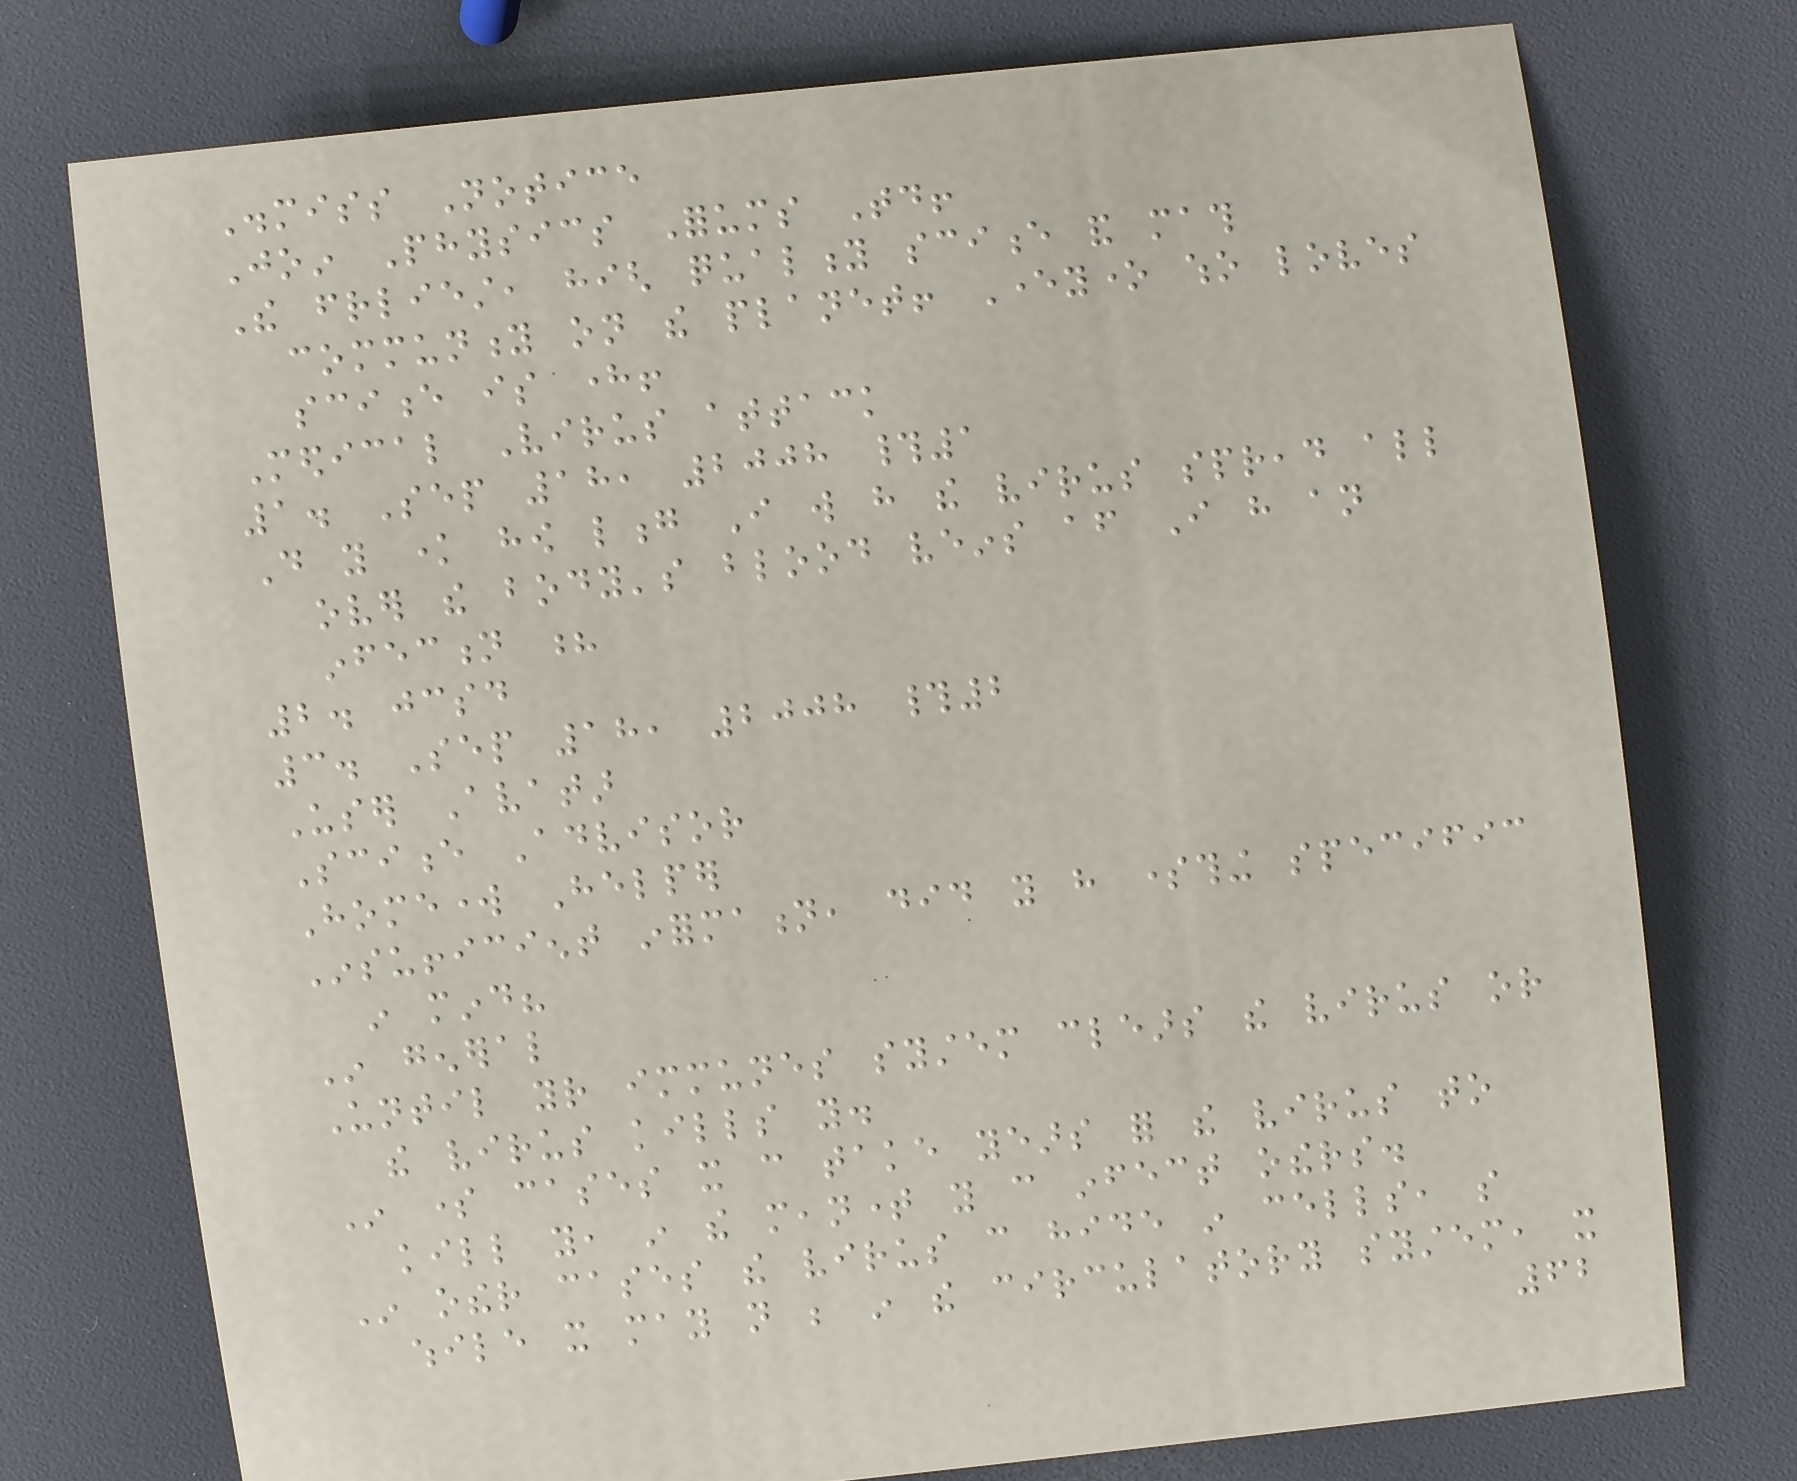Dismiss Notice
Join Physics Forums Today!
The friendliest, high quality science and math
community on the planet! Everyone who loves
science is here!
Medical Virus attack
1. Sep 18, 2008 #1
Do you know how long I will have the virus spread all
over the body's blood veins after I have an
infection ?
2. jcsd
3. Sep 18, 2008 #2
User Avatar
Science Advisor
Homework Helper
Insufficient information, did you have something specific
in mind?
In general
Until your immunes system clears the virus or
the virus kills you.
In some cases it can take years for the virus to
kill you, in the meantime you can infect others.
In other cases the virus can hide in cells, so
while it may not be in the circulatory system, it
62
